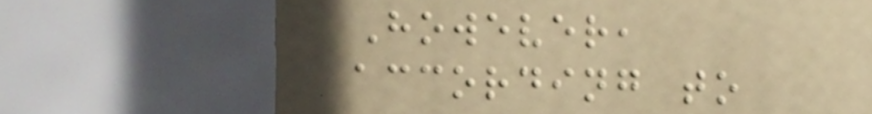However,
according to
